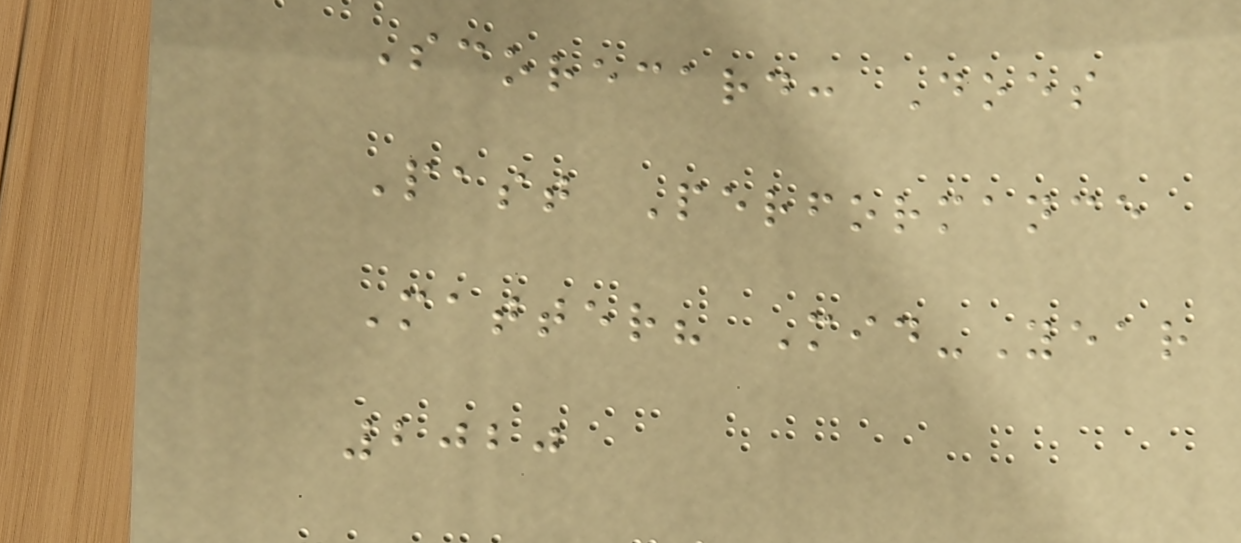Scorecard: Does
Past Performance
Matter? Mid-Year
2020
